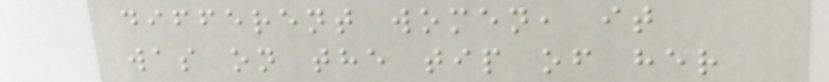different women, it
was on the tip of her
